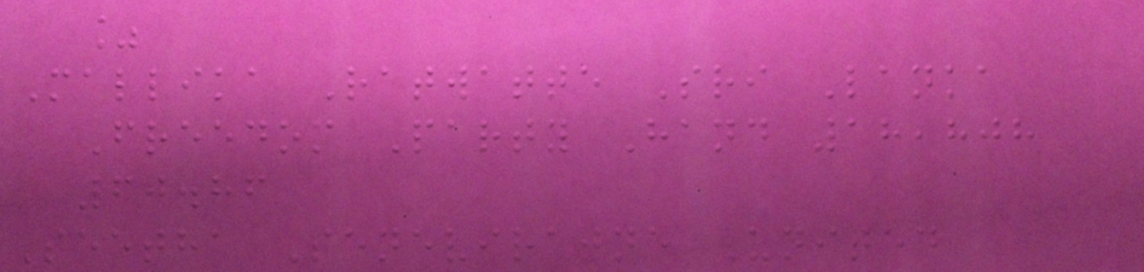%
Mallika Ratwatte Sri Lanka
Freedom Party Hand 18,808
60.86
Seetha Seneviratne United
